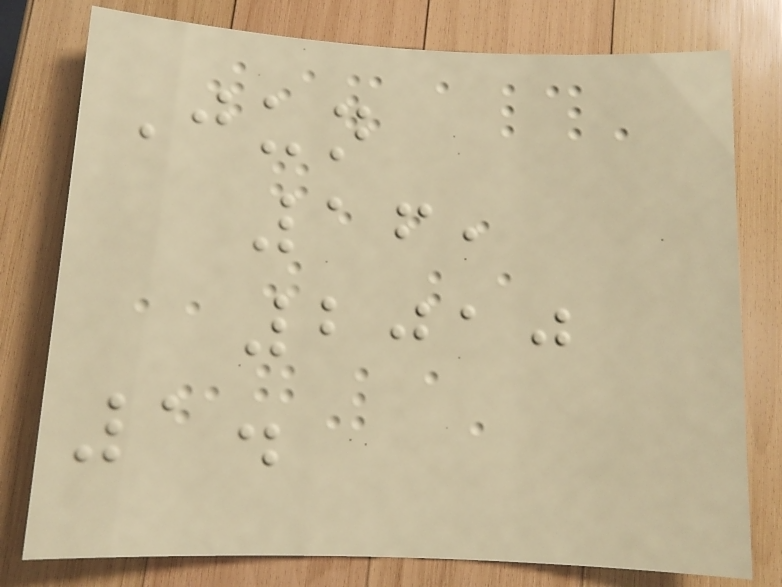Jun
16,
2010
1.
